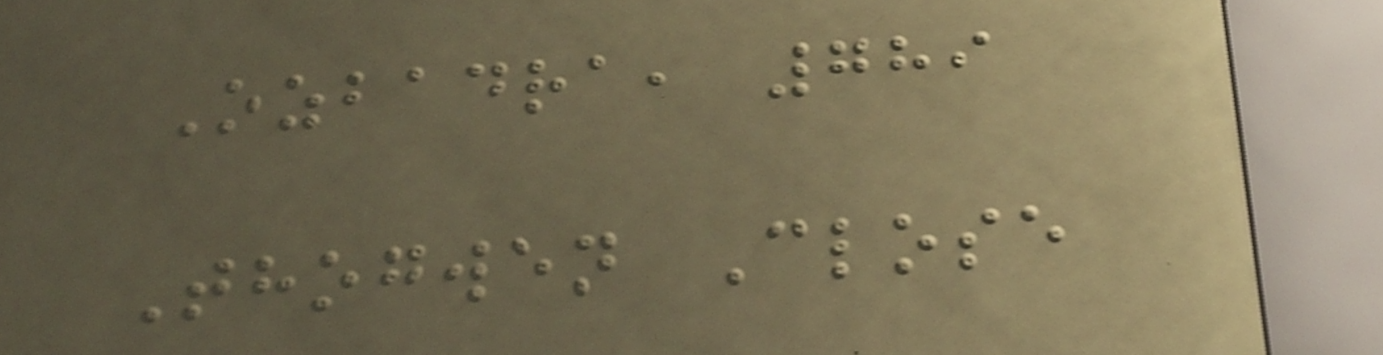Ozbadra, 789
Thogwen Close
